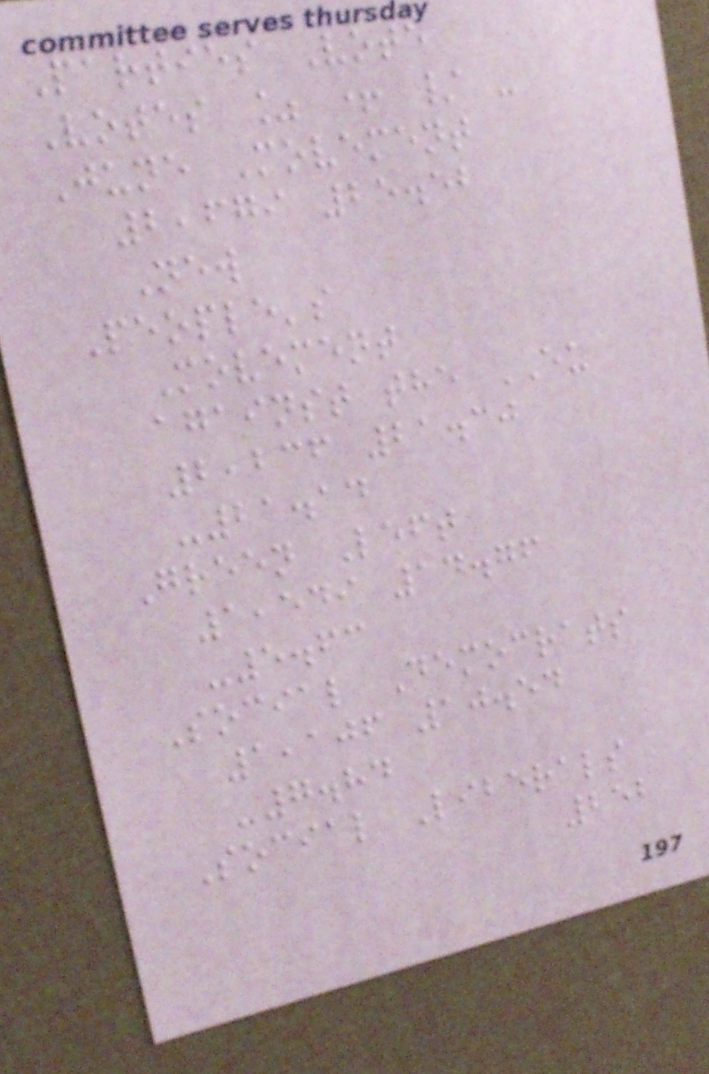Parties Vote
Votes % + / -
June Movement
2,679 25.52
New
People's
Movement
against the EU
2,236 21.30
-21.14
Green Left
1,549 14.76
-5.63
Social Democrats
1,106 10.54
-7.84
Social Liberals
252
